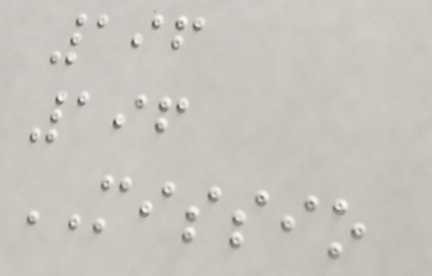196
196
MISSIO
